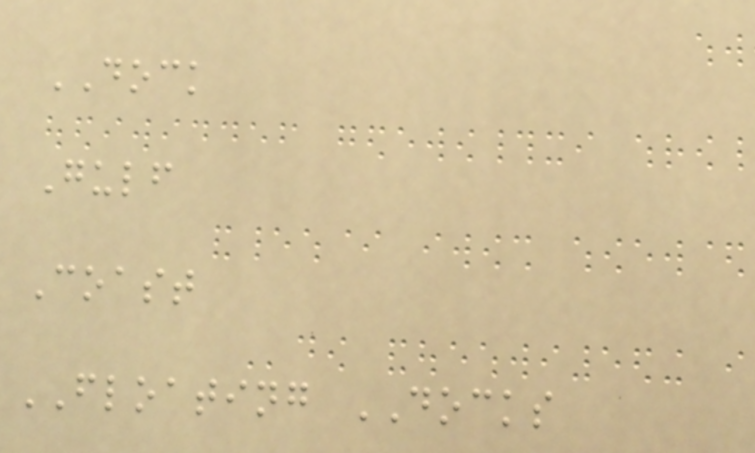DOCK
Gulf
Coast
FLOATING DOCKS
